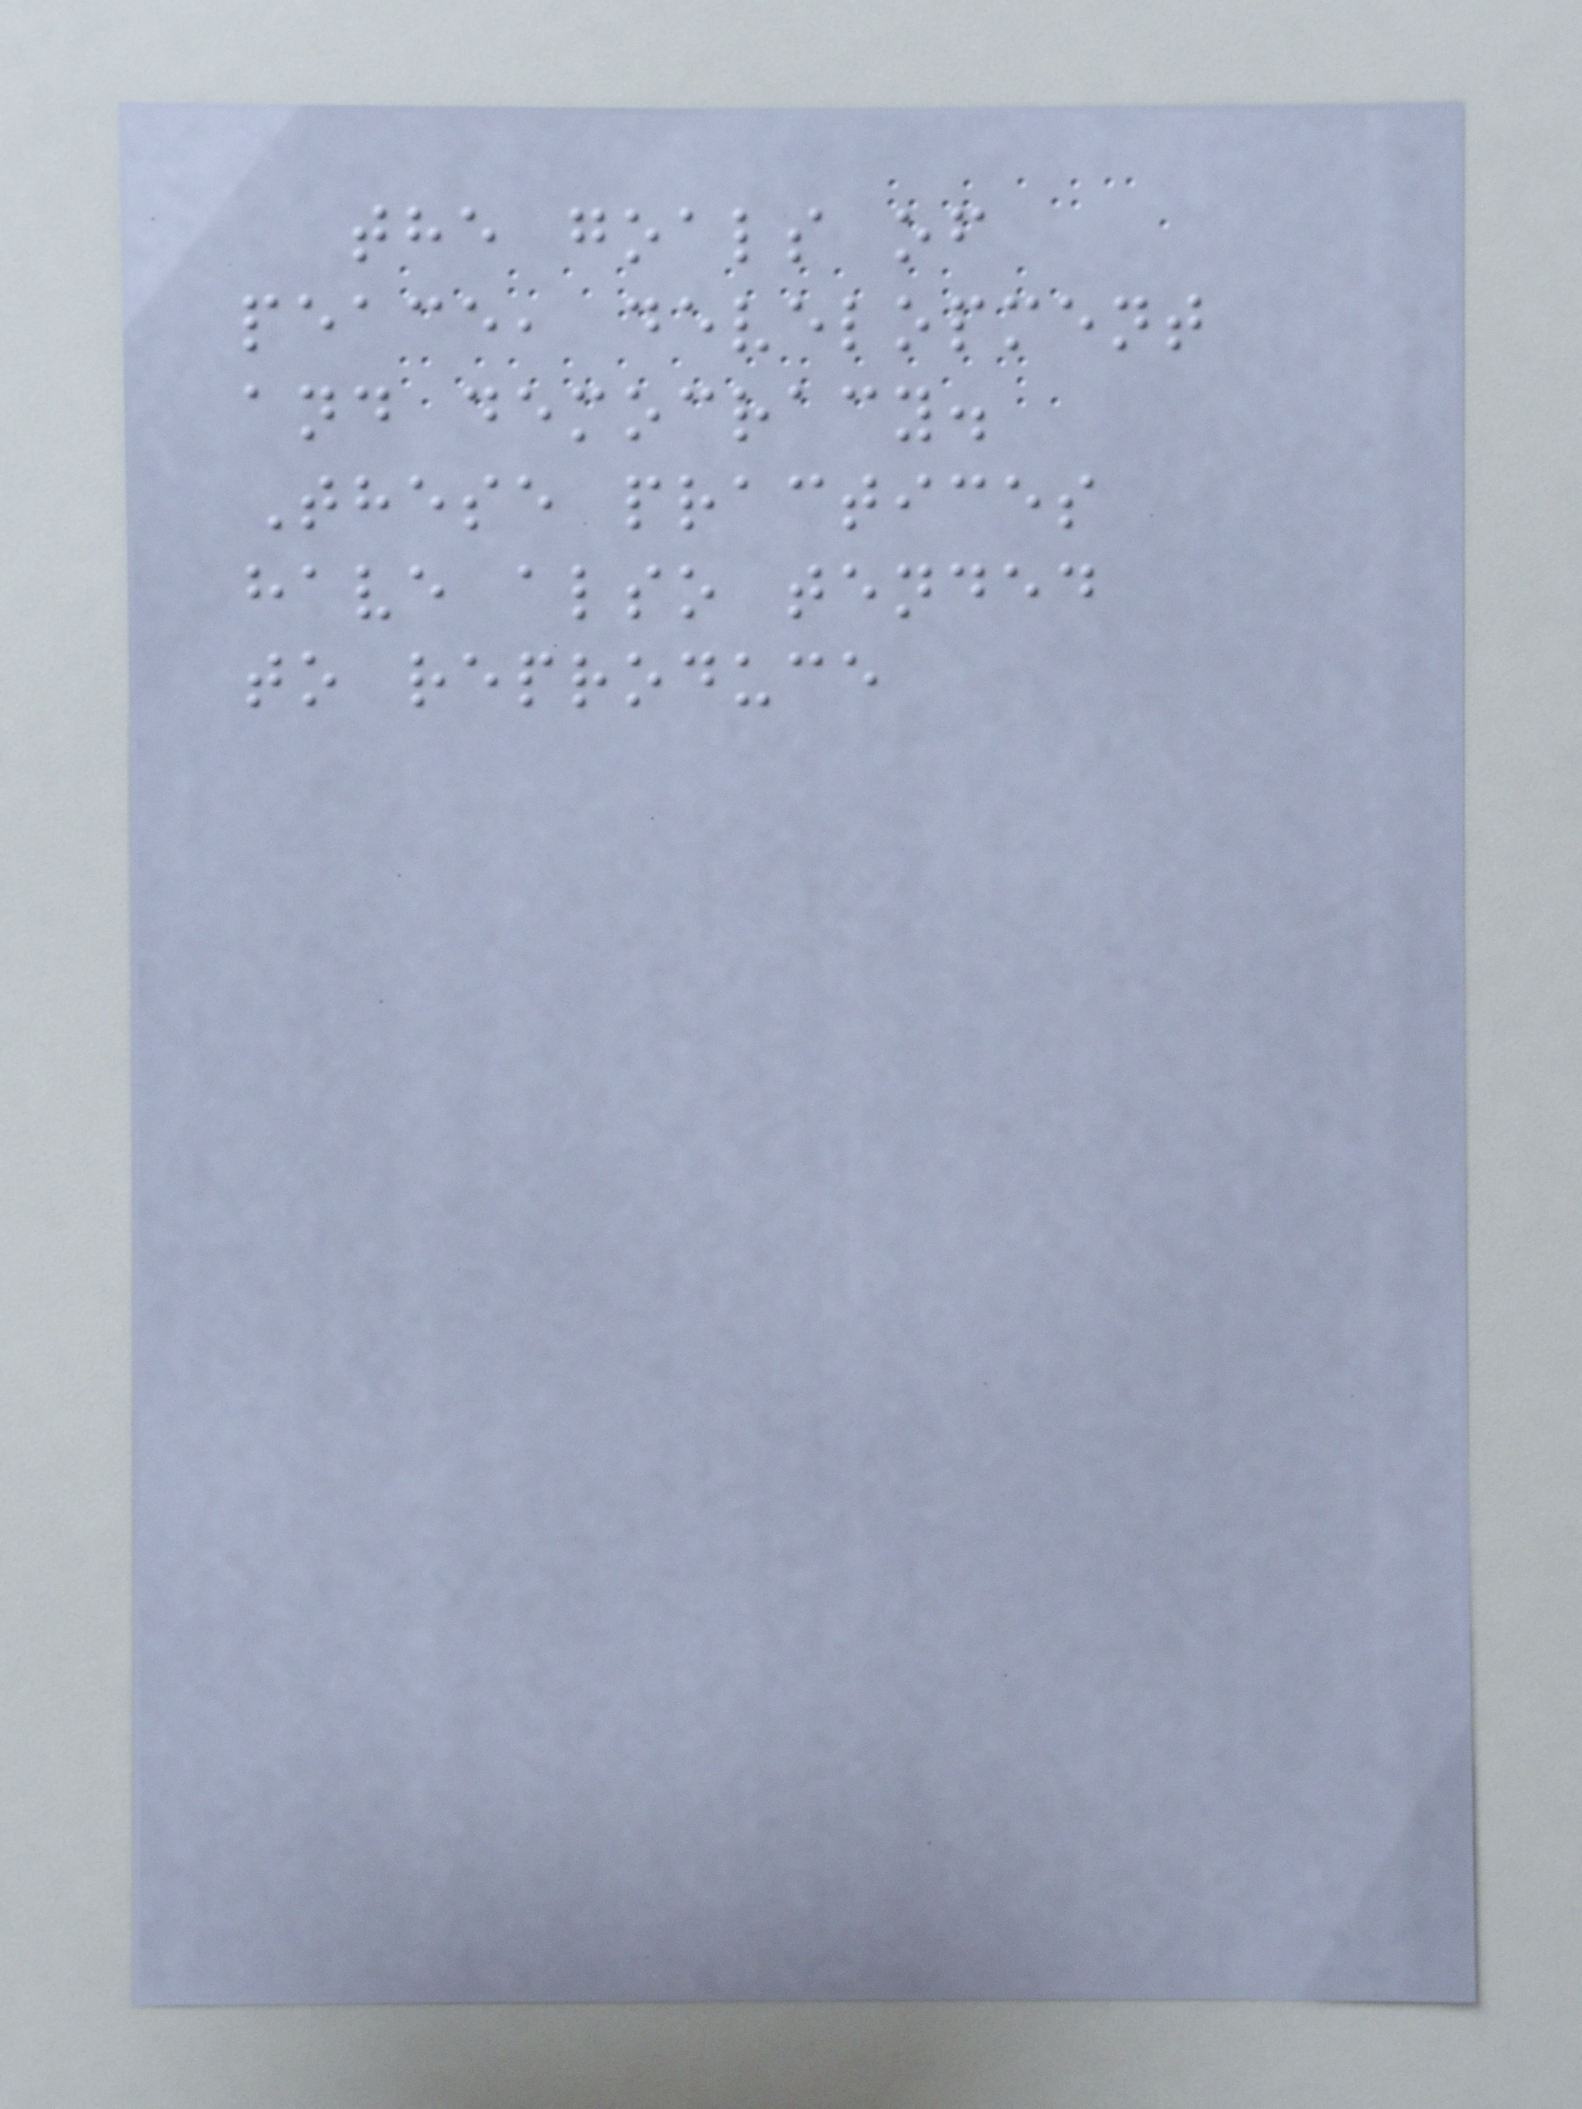the goals of
peace, development
and democracy.
These practices
have also tended
to reproduce
